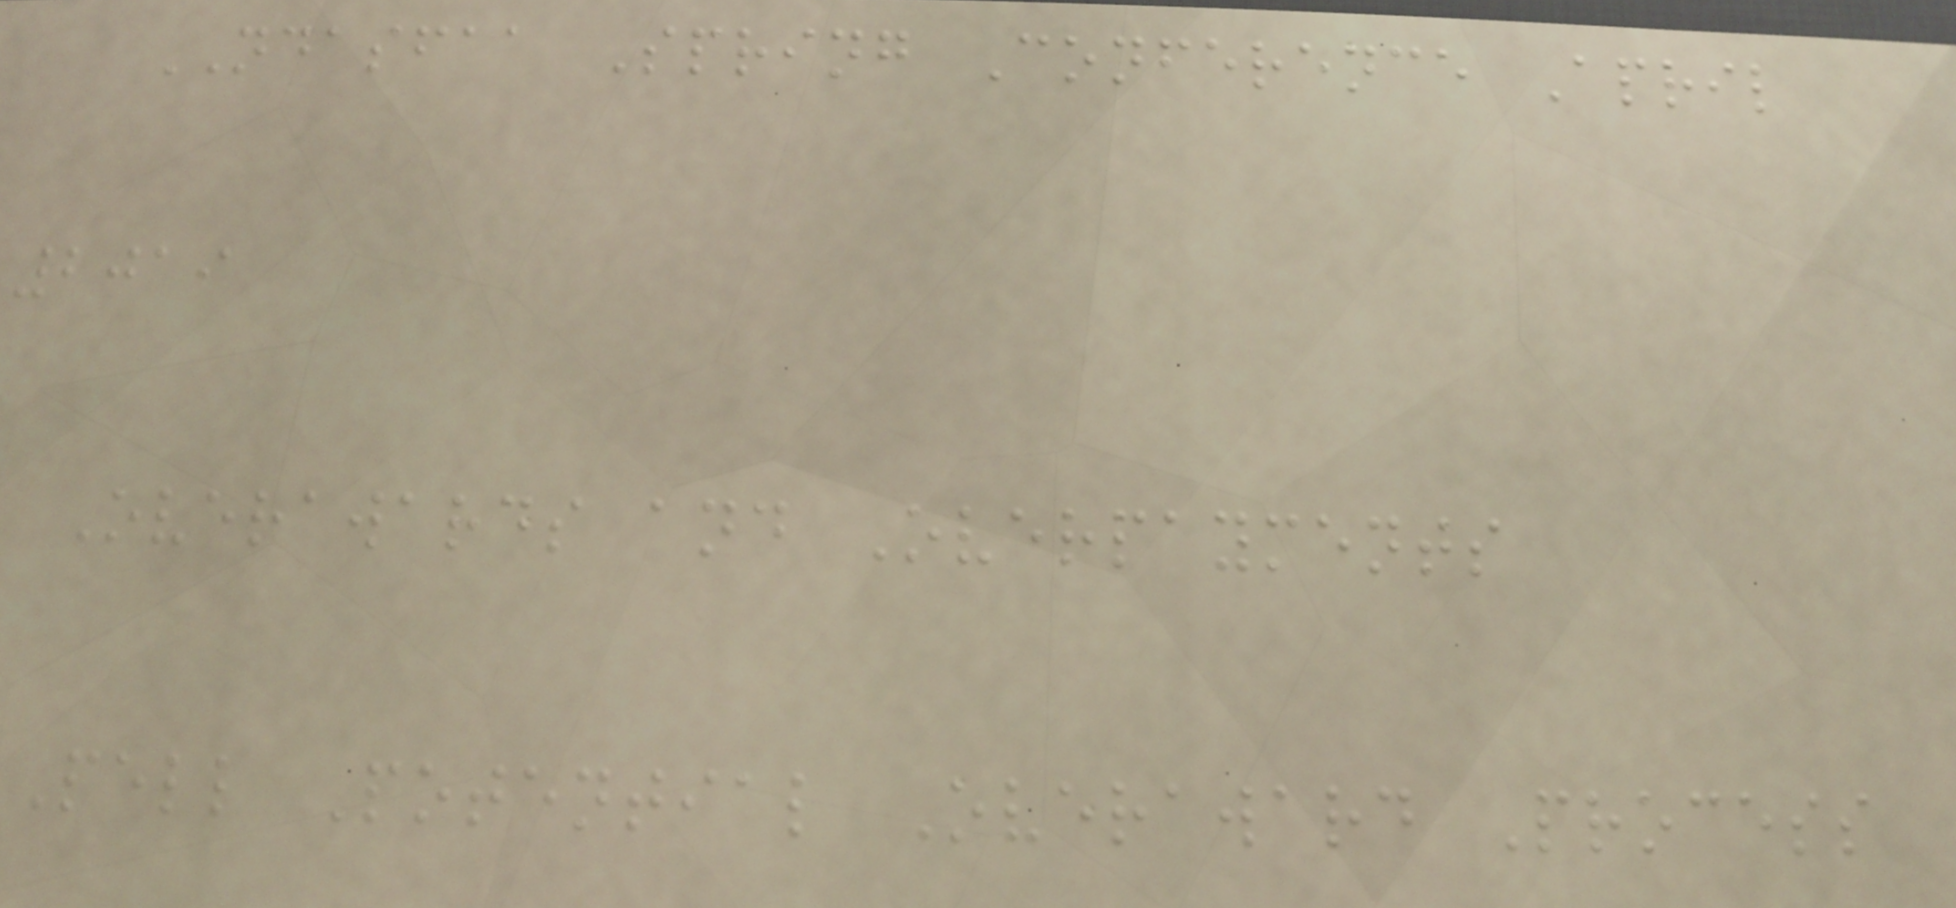NDASFAA Spring Conference April
2019
Overawards and Overpayments
Pell Potential Overaward Process
